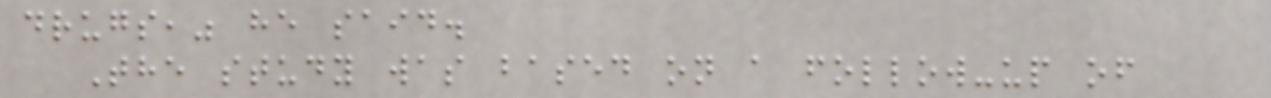drugs," he said.
The study was based on a follow-up of
